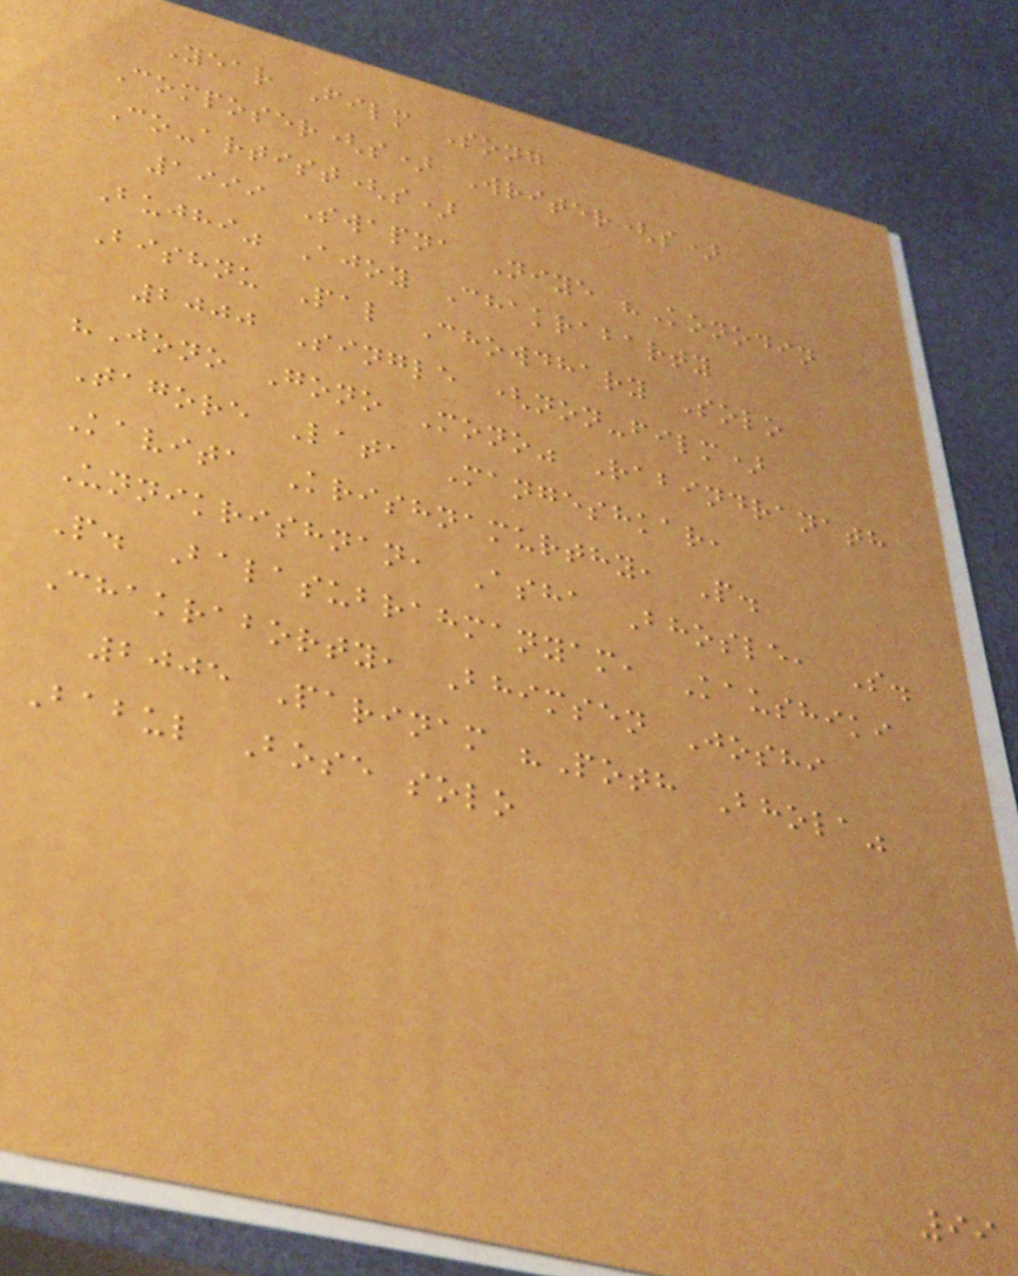Year Film Song
Composer(s) Writer(s)
Co-artist(s)
1999 Swapna Niye "Konodin
Bujhi" Ajoy Chakrabarty
Bishnu Pal Chowdhary Solo
2000 Single (non-film)
"Jono Gono Mono" Rabindranath
Tagore Lata Mangeshkar,
Kavita Krishnamurthy, P.
Unnikrishnan, Asha Bhosle, S.
P. Balasubrahmanyam, Kaushiki
Chakraborty, Bhimsen Joshi
2005 Parinam "Poth Bhola"
Babul Bose solo
99
